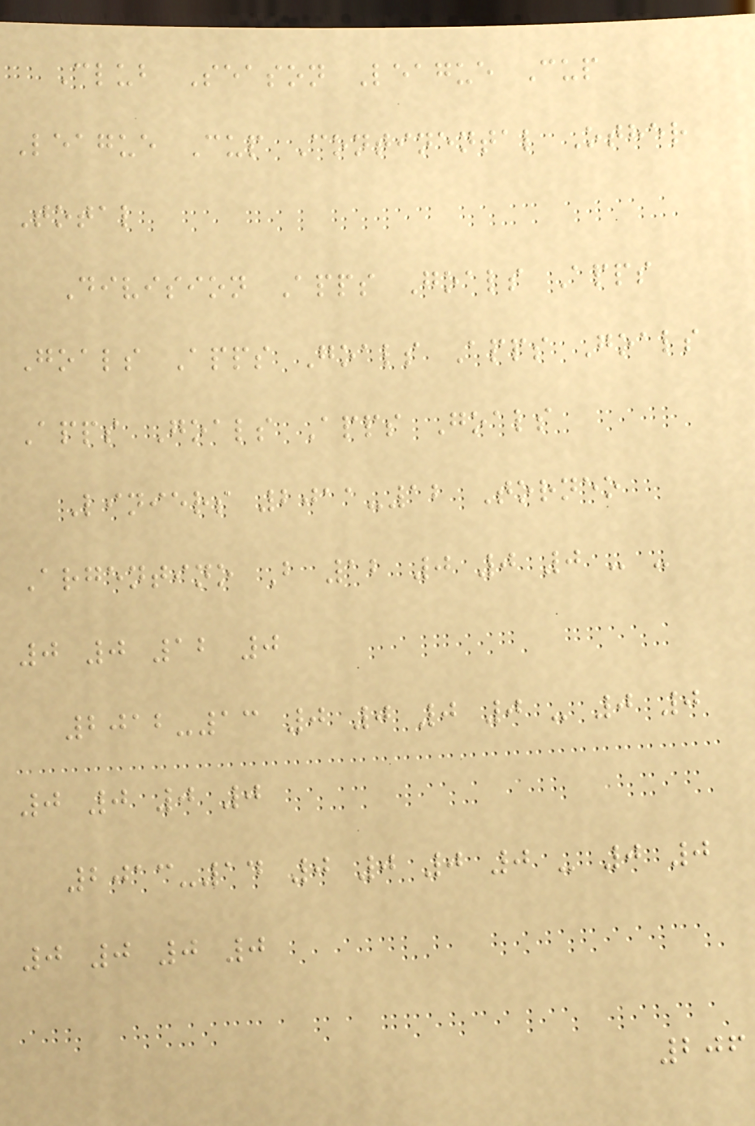Club Season League Cup
League Cup Continental Other
Total
Division Apps Goals Apps
Goals Apps Goals Apps Goals
Apps Goals Apps Goals
Liniers 2011-12 Torneo
Argentino B 12 0 0 0 - -
0 0 12 0
2012-13 0 0 0 0 - 0 0
0 0 0 0
2013-14 0 0 0 0 - 0 0
0 0 0 0
206
